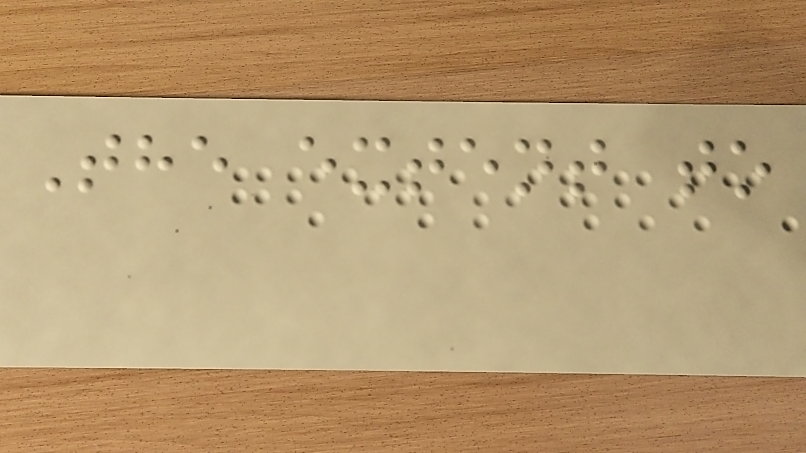The extent to
